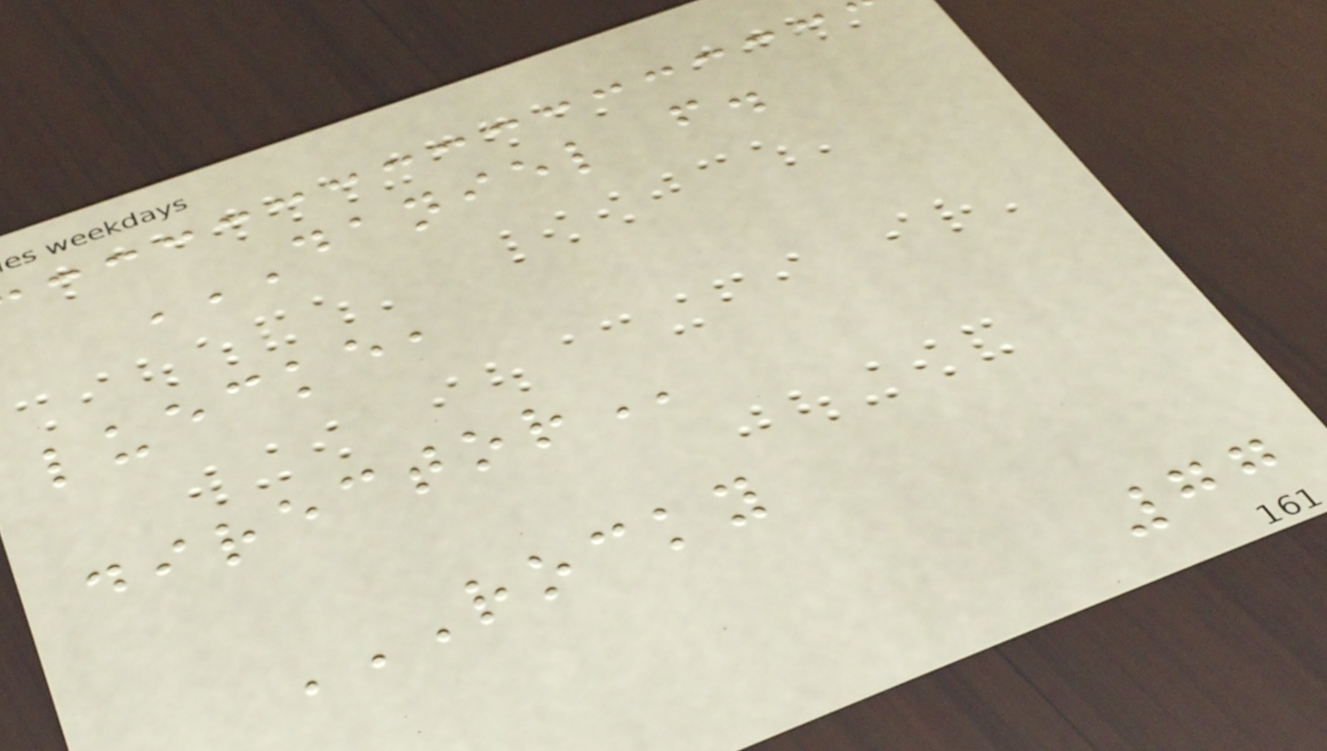DANIEL F.
LUECKE,
DIRECTOR
ROCKY
77
